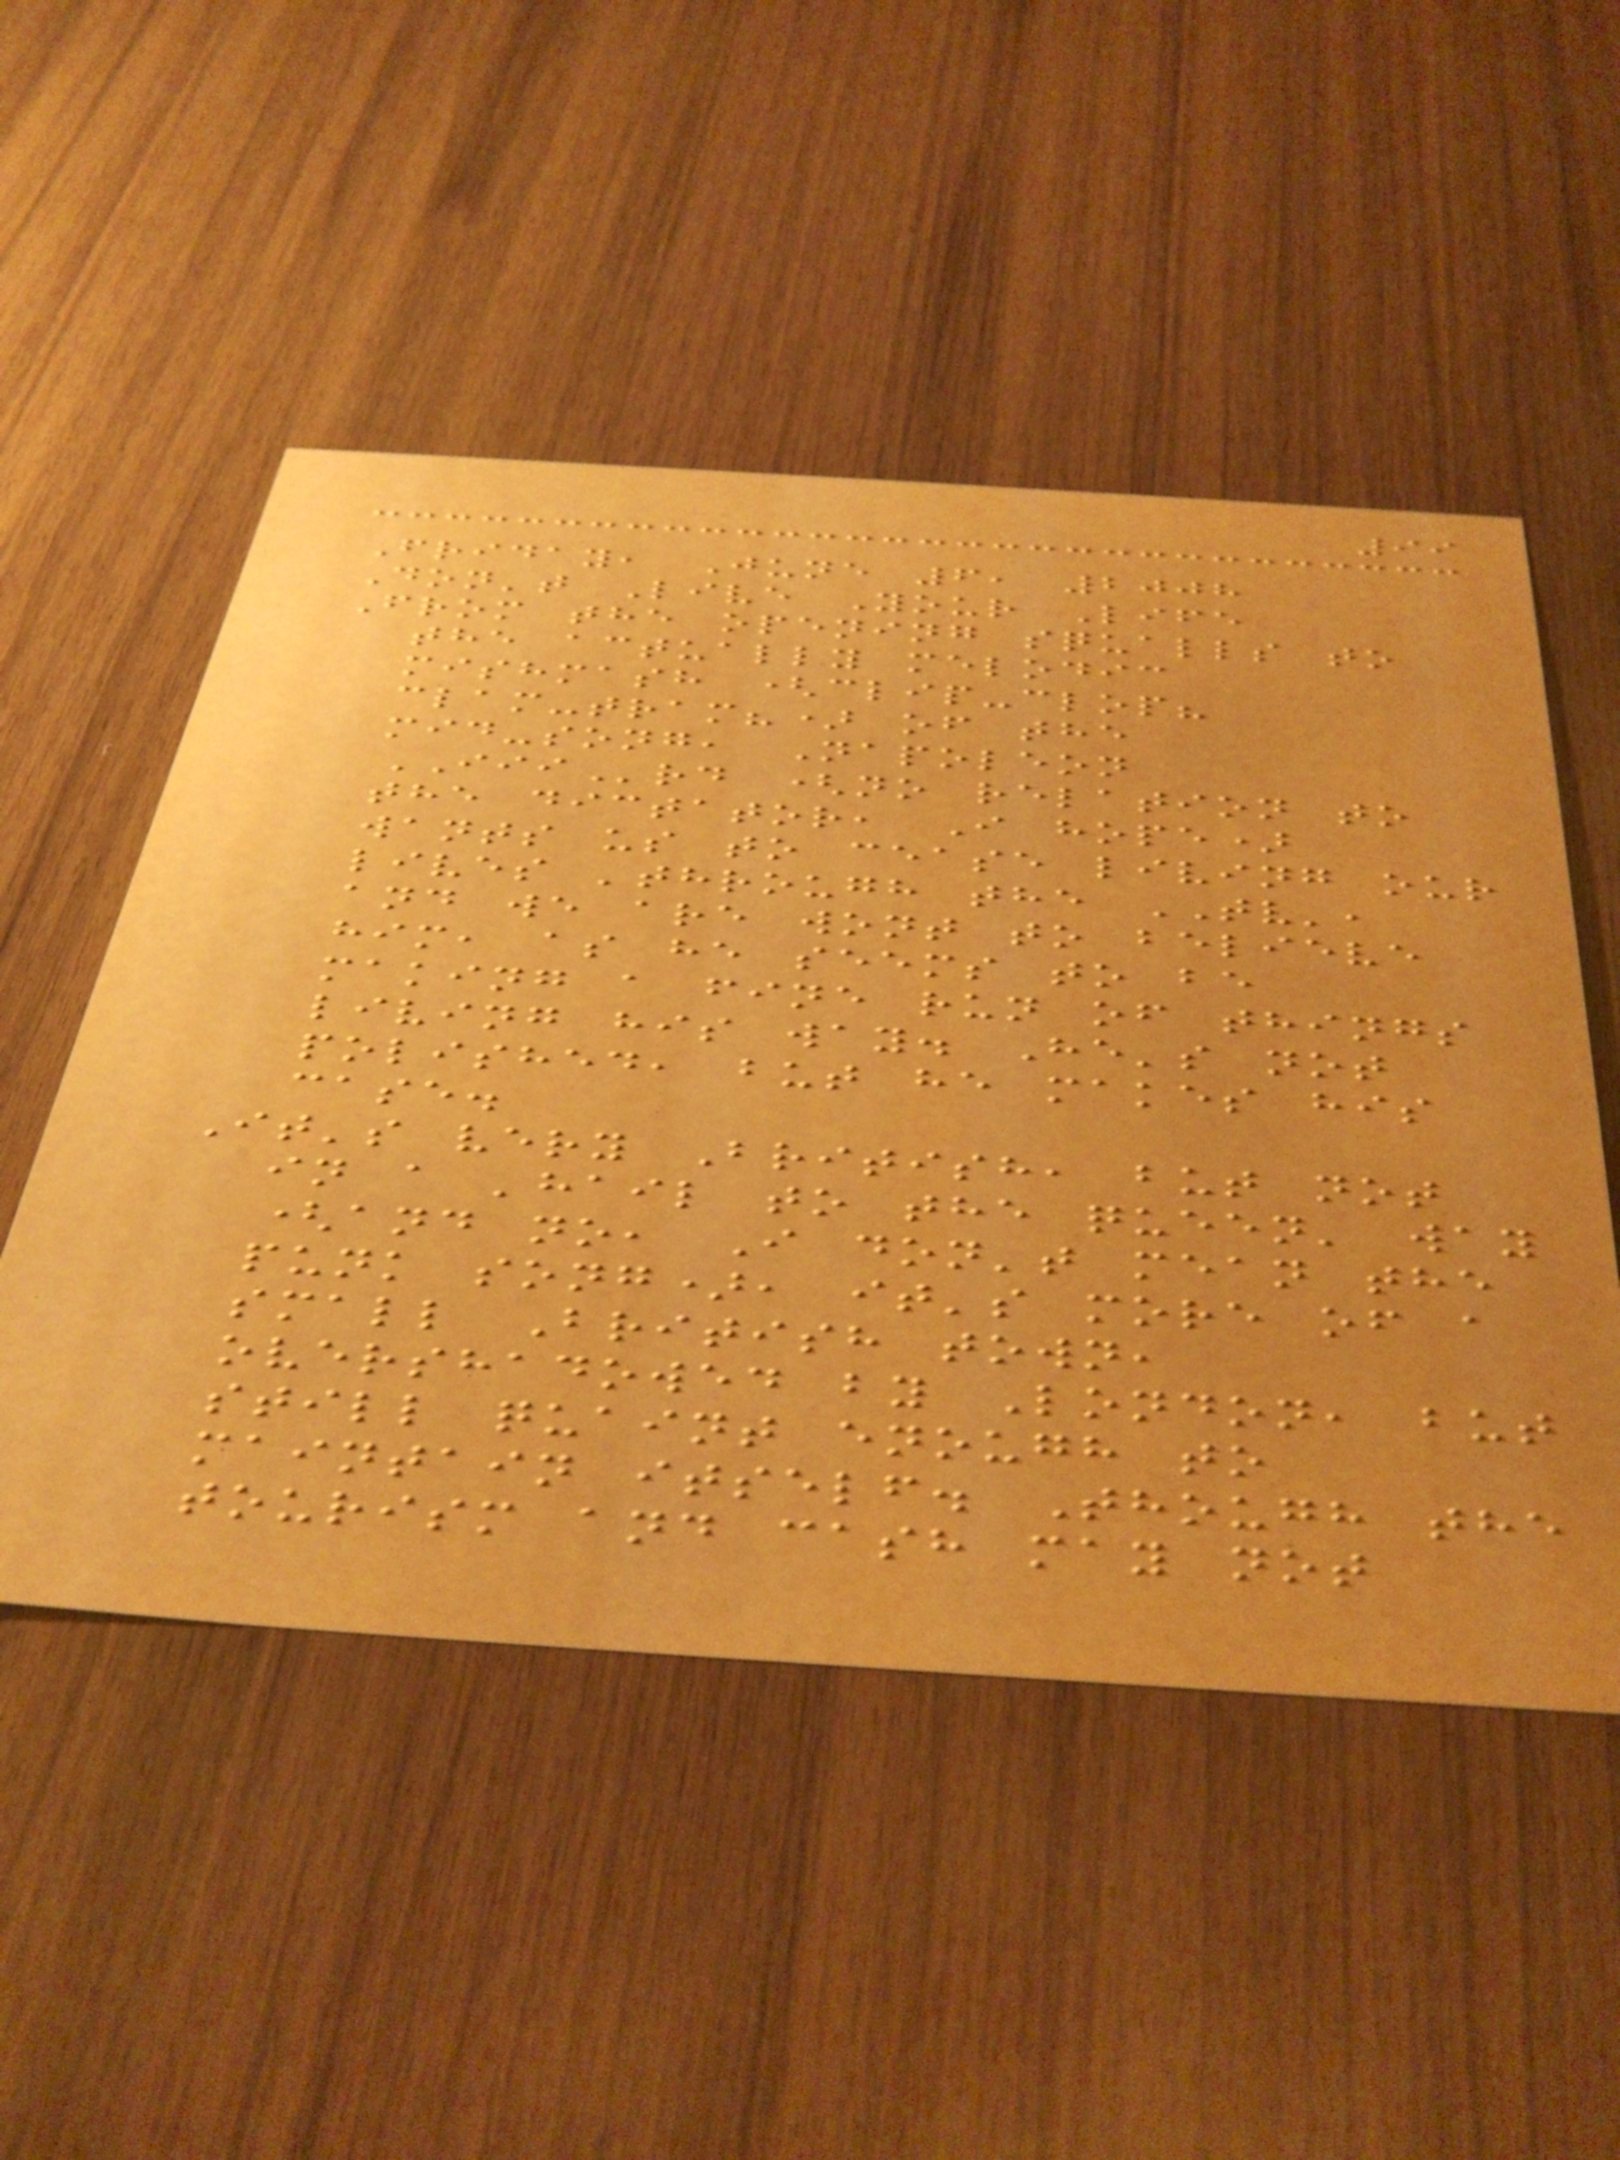99
Friday, June 6, 2008
Don't Live Your Life
From the opening squalls to
the actually melodic
mishmash (clip-clop?
clam-tram?) of the
mid-song, Napoleon
IIIrd (no relation to
the dictator, I hope)
wants us to cease living our
lives 'through the TV',
and we are wont to believe
him, as he seems to be
making a fine run of things
living his way. He's not
polished, but he makes his
case.
It's very British, but not
in a 'hail to the queen' way
(and no, I don't mean the
punk song), it's more of a
small British town,
overshadowed by London, but
still quaint enough to
maintain itself. Though the
tourism and cash may not
